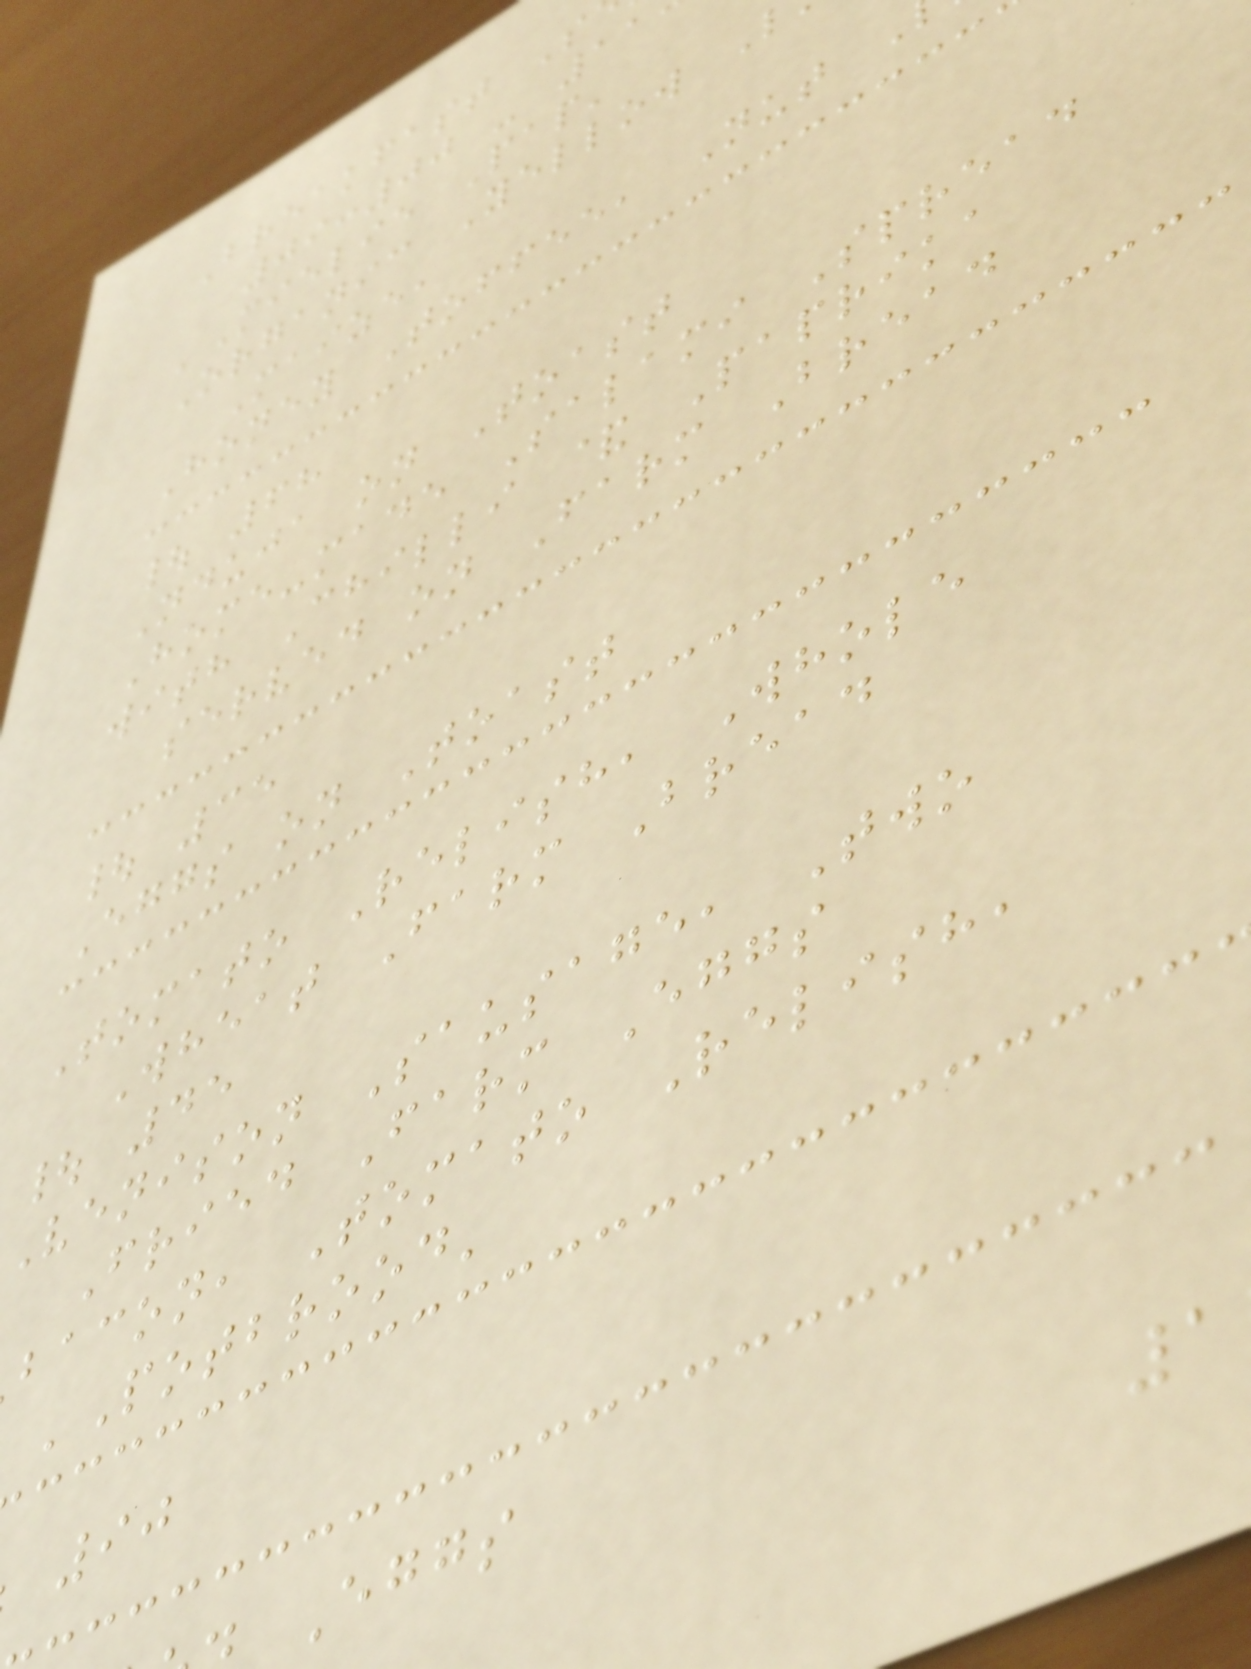Breakfast S
09:00 - 11
'Mielie Pap'
Organic Yellow
Maize,
Honey Toffee, Nut
| 68
Nduja on Toast
Home-made Salami Spread
with Chilli & Paprika
served on Farm Bread
| 35
Eggs on Toast
Tomato Relish, Whole
Wheat Farm Bread
| 45
Venison Sausage, Two
Fried Farm Eggs
bacon, Tomato Relish,
'Potbrood'
Eggs
